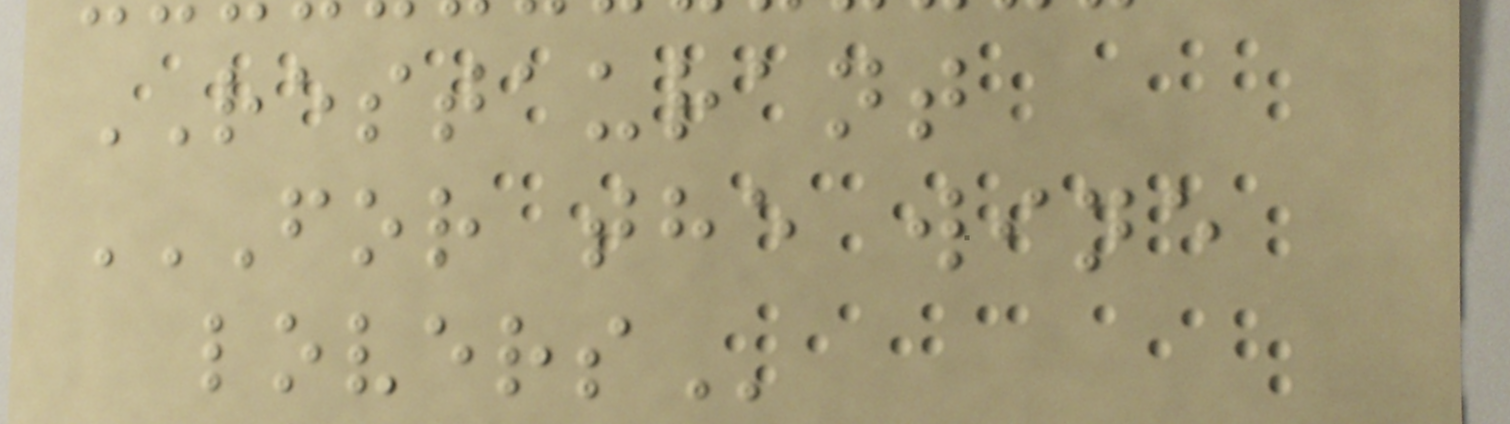RESTAURANT
FOR THE WINE
LOVERS
